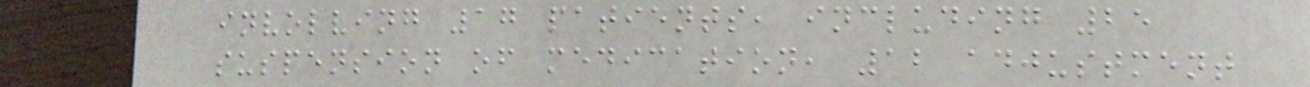involving 17 patients, including 25
suspension of medication, 12 adjustment
